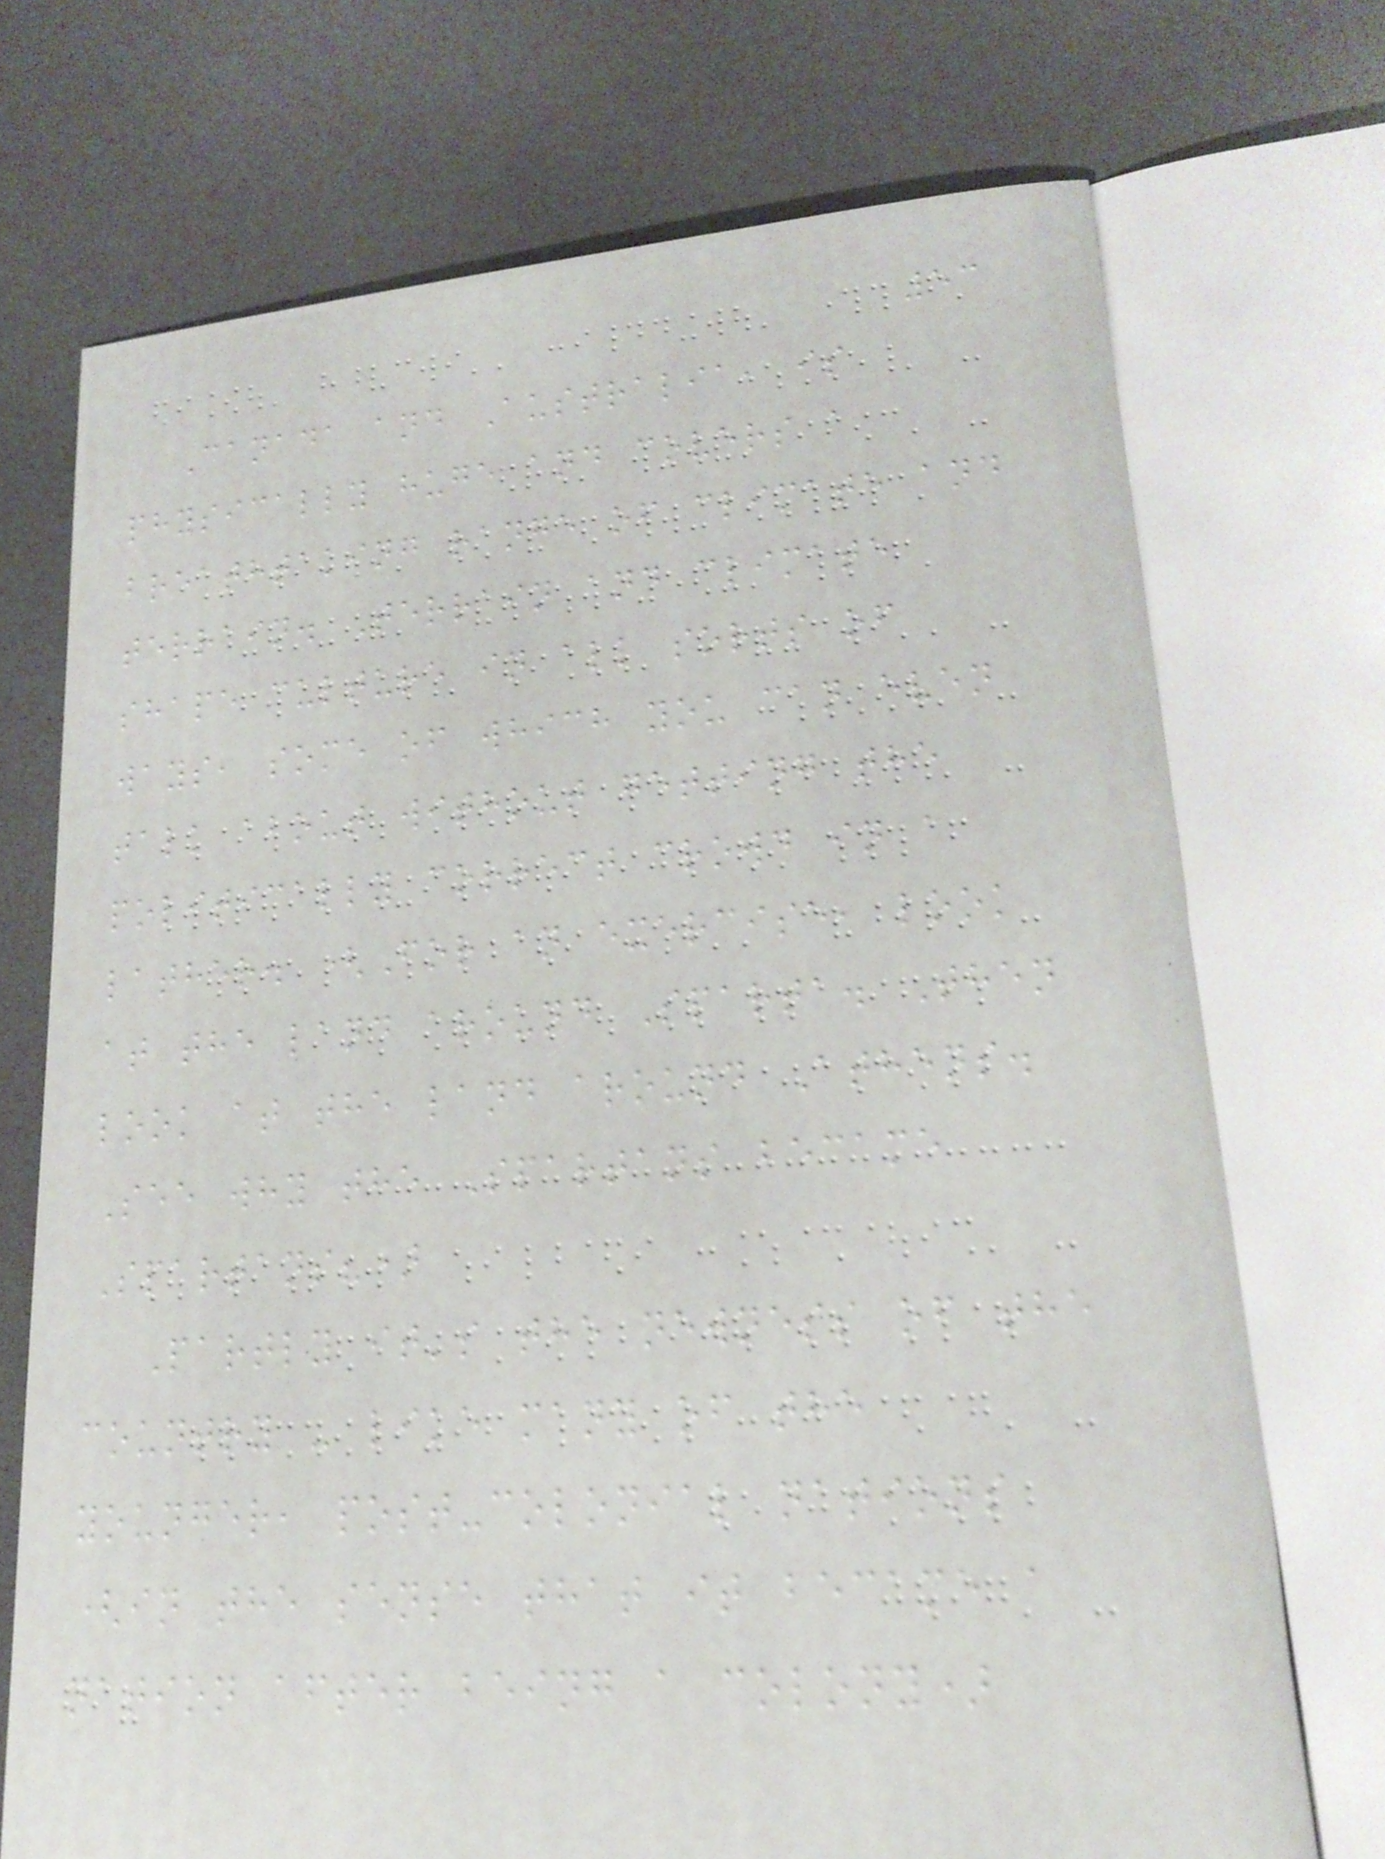53
Canada and Australia, is
physically huge and covers a
breathtaking range of climate and
terrain. Terrain and climate
shape culture in all sorts of
ways, some of which you can even
talk about without getting the
politically correct crowd in a
lather. (For an exercise, look
at the land around Sparta. Then
look at the land around Athens.
See why the Spartans became
Spartans?)
Partly it's the newness of the
country - like many of the
younger, post-colonial nations
(in the sense that it became a
nation after being a colony)
